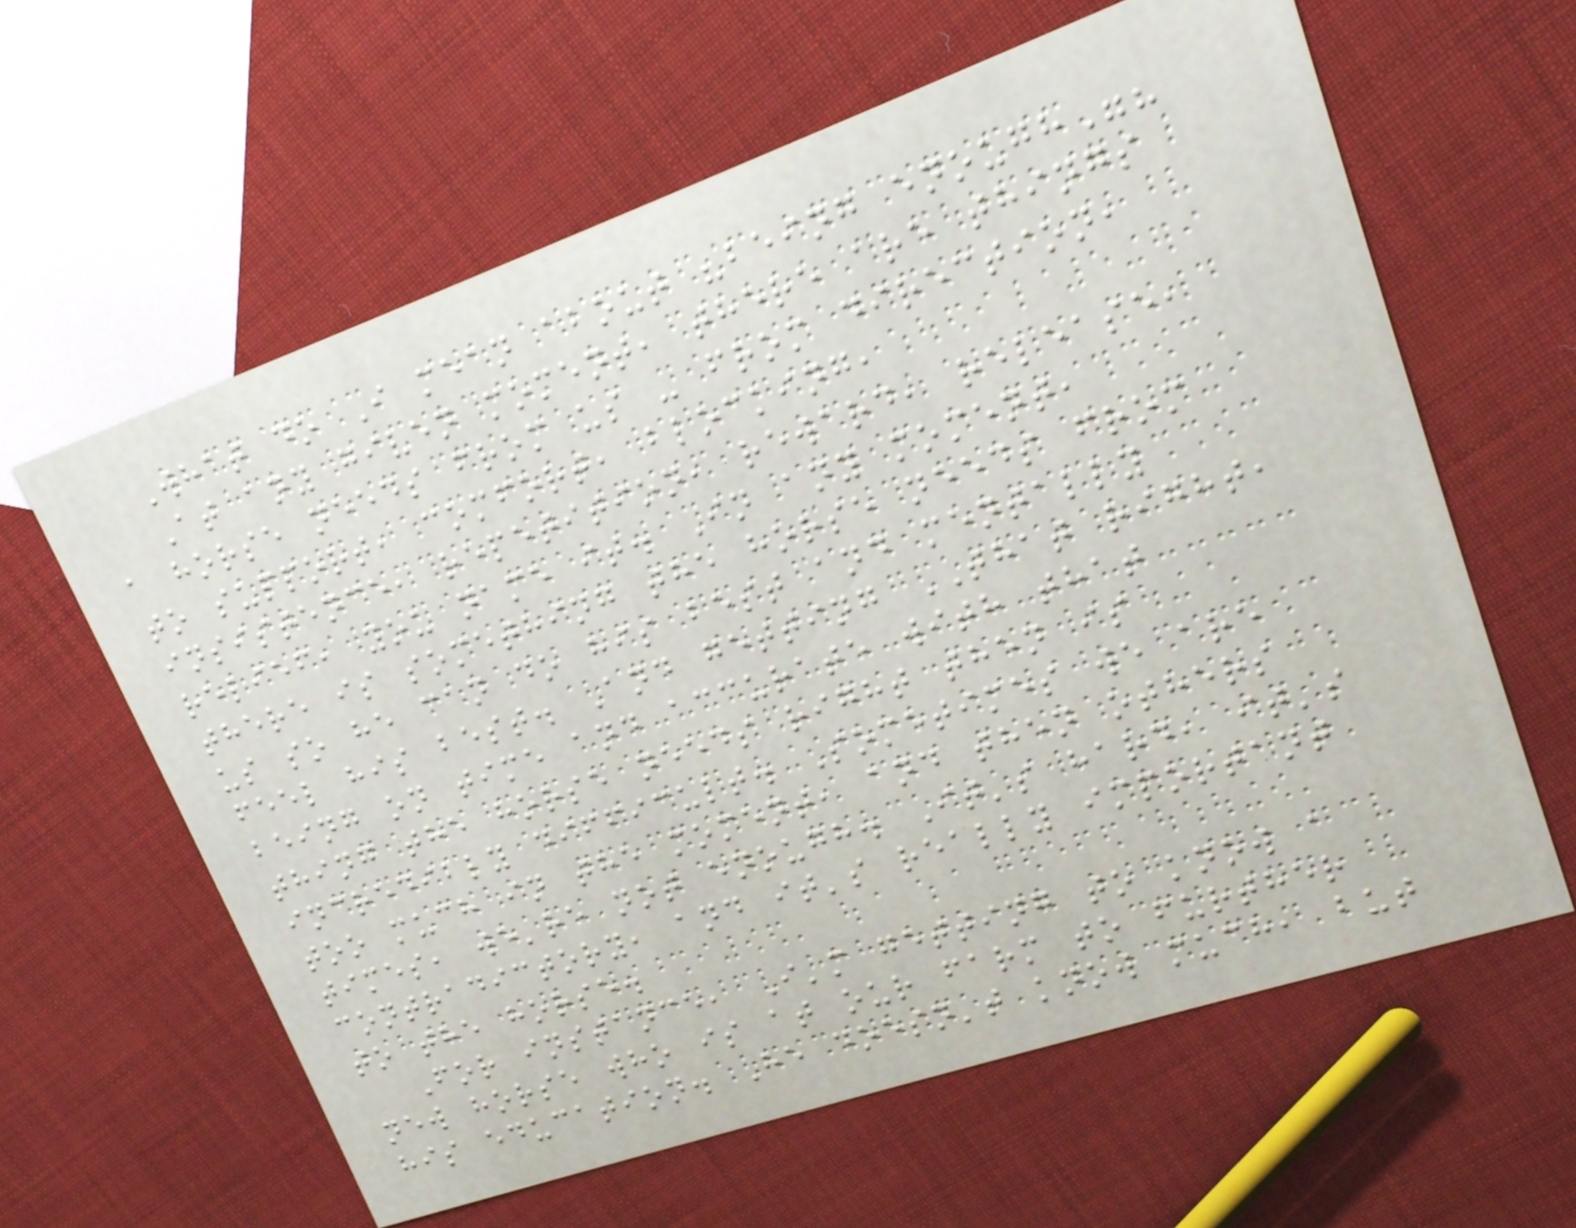What do I mean about "being enough"?
At any given moment, there are things
a horse needs from us - from direction,
to support, comfort, blocking,
insistence, repetition, reward, release,
relief, you name it. In any moment,
there is something the horse needs from
us so he can do his best and mentally
feel his best. And getting THAT right,
being on time and accurate with that
thing the horse needs right then is
incredibly difficult. Sometimes we are
too much in the moment, and then others
times, we're not enough. It's hard, it's
contradictory, and it's really important
to the horse.
For instance, I'm getting to know a
new horse who is at our farm to further
his education. He doesn't know much, but
